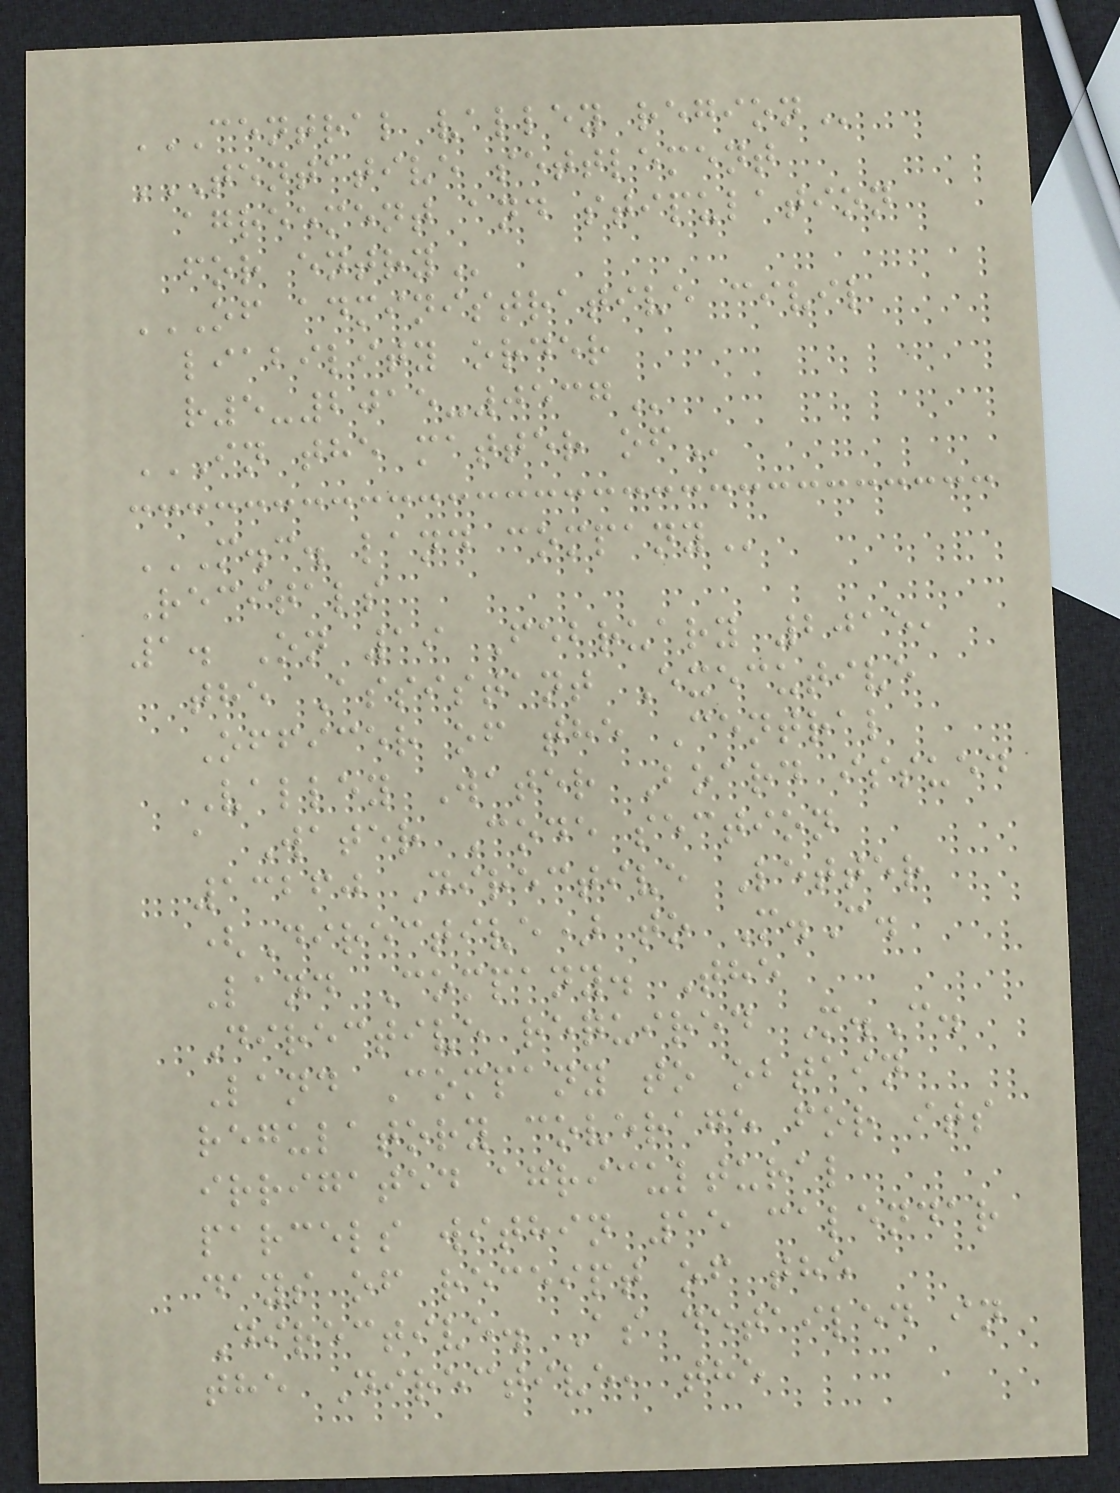CENTRAL VALLEY REGION
TENTATIVE SETTLEMENT
AGREEMENT AND STIPULATION
FOR ENTRY
OF ADMINISTRATIVE CIVIL
LIABILITY ORDER
R5-2015-0537
IN THE MATTER OF
M.C. LAND COMPANY
Recitals
1. On 19 February 2015,
the Assistant Executive
Officer of the Central
Valley Water Board issued
a Water Code section
13260 Directive Letter
(Directive) to M.C.
Land Company. The
Directive required M.C.
Land Company to obtain
regulatory coverage for its
irrigated agricultural
parcels within 15 calendar
days of receipt of the
Directive. As detailed in
the Directive, the
